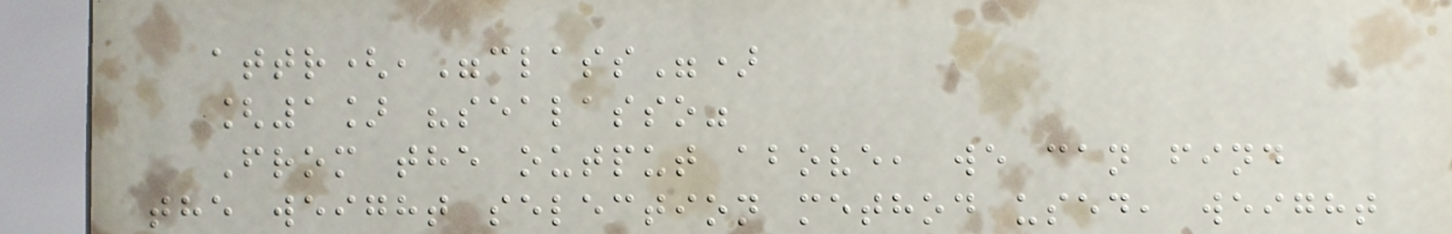attr(,"class")
[1] "sealasso"
From the output above, we can find
the weight selection method used, weight
